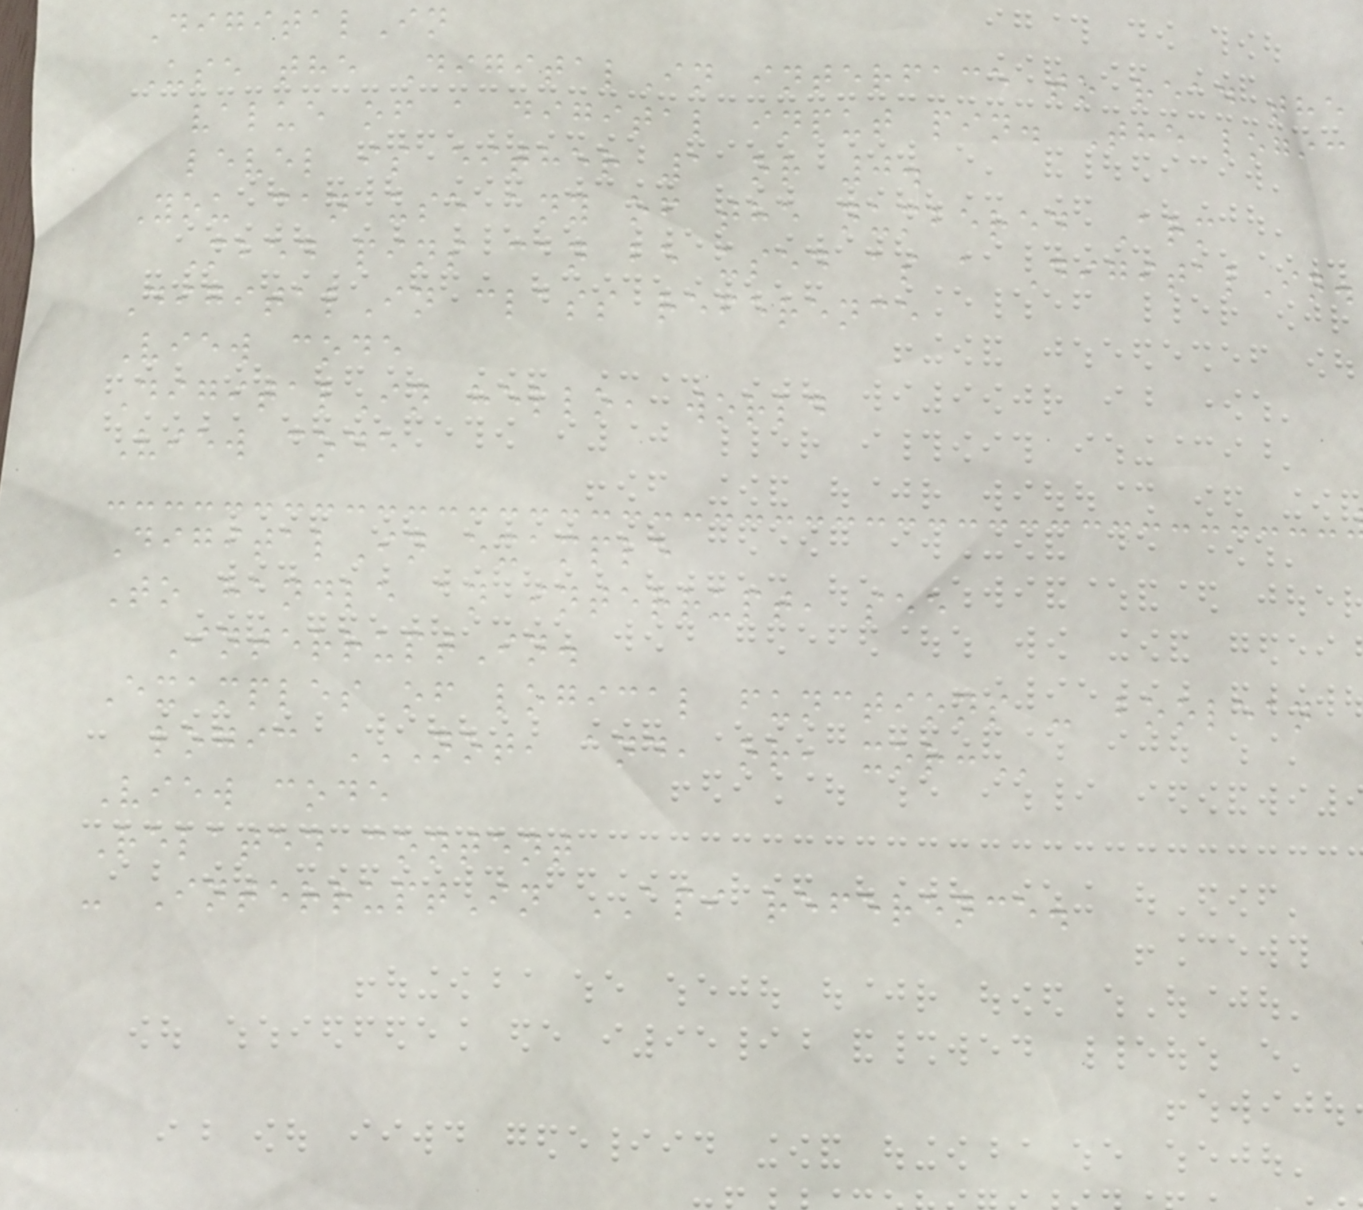DigitalIn
Use the DigitalIn interface to read the
value of a digital input pin. The logic
level is either 1 or 0.
You can use any of the numbered Arm
Mbed pins can be used as a DigitalIn.
DigitalIn class reference
View code
DigitalIn hello, world
View code
DigitalIn example
To handle an interrupt, see
InterruptIn.
Examples of logical functions - boolean
logic NOT, AND, OR, XOR:
View code
Related content
- InterruptIn API reference.
